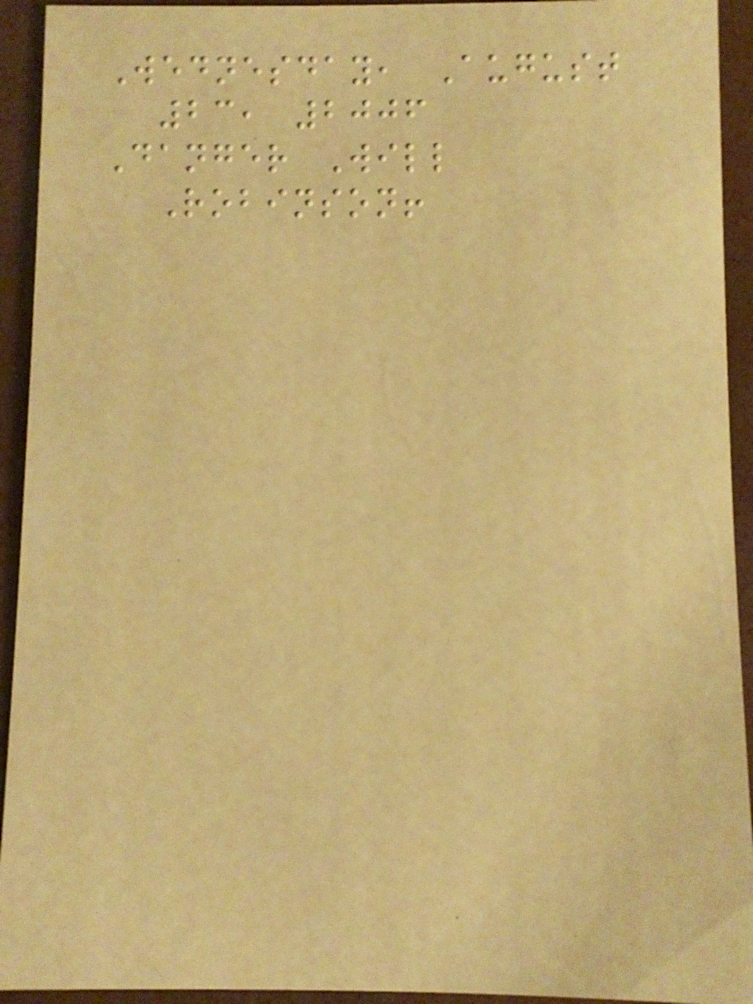Wednesday, August
23, 2006
Danger Will
Robinson!
